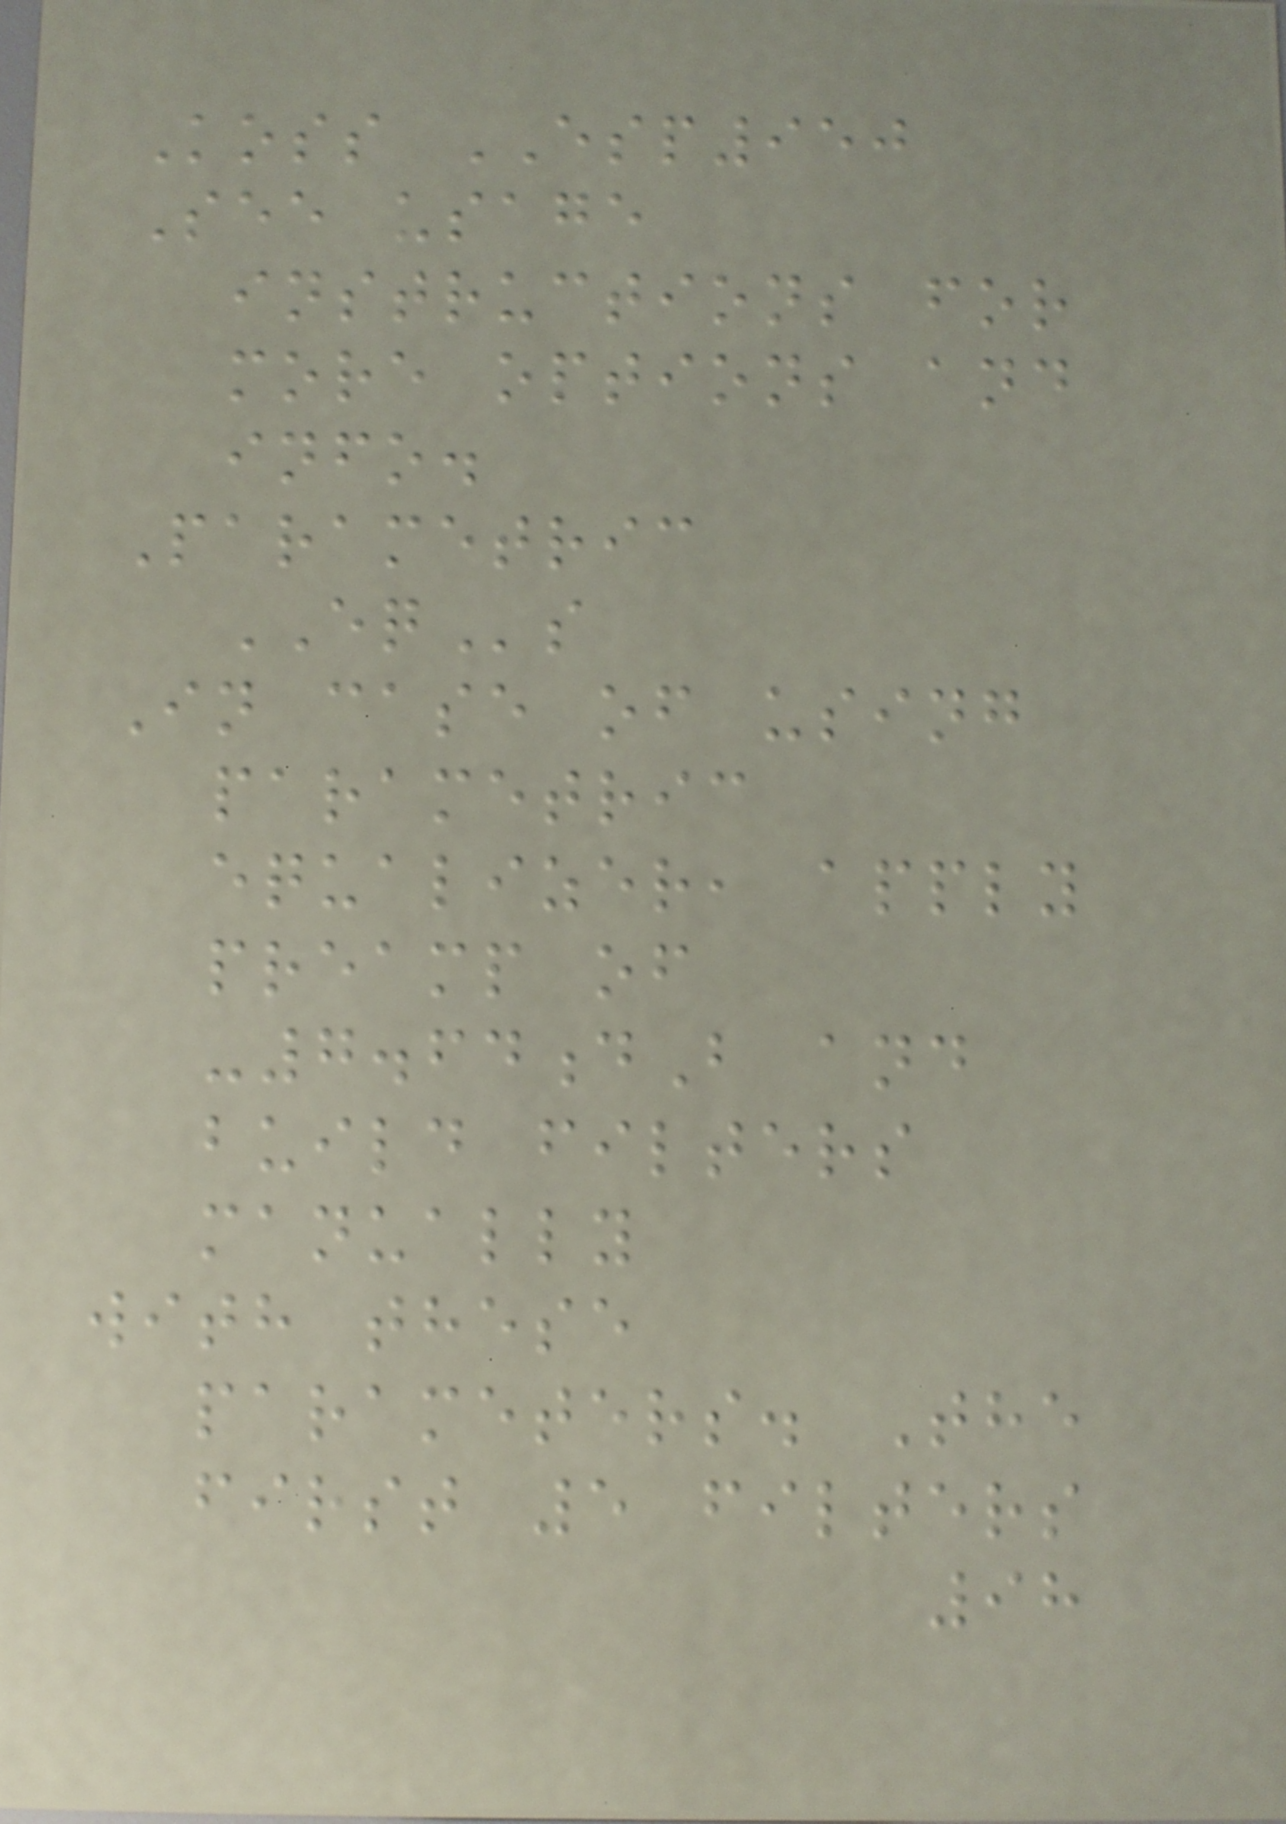Koss ESP950
See usage
instructions for
more options and
info.
Parametric
EQs
In case of using
parametric
equalizer, apply
preamp of
-7.64dB and
build filters
manually
with these
parameters. The
first 5 filters
98
